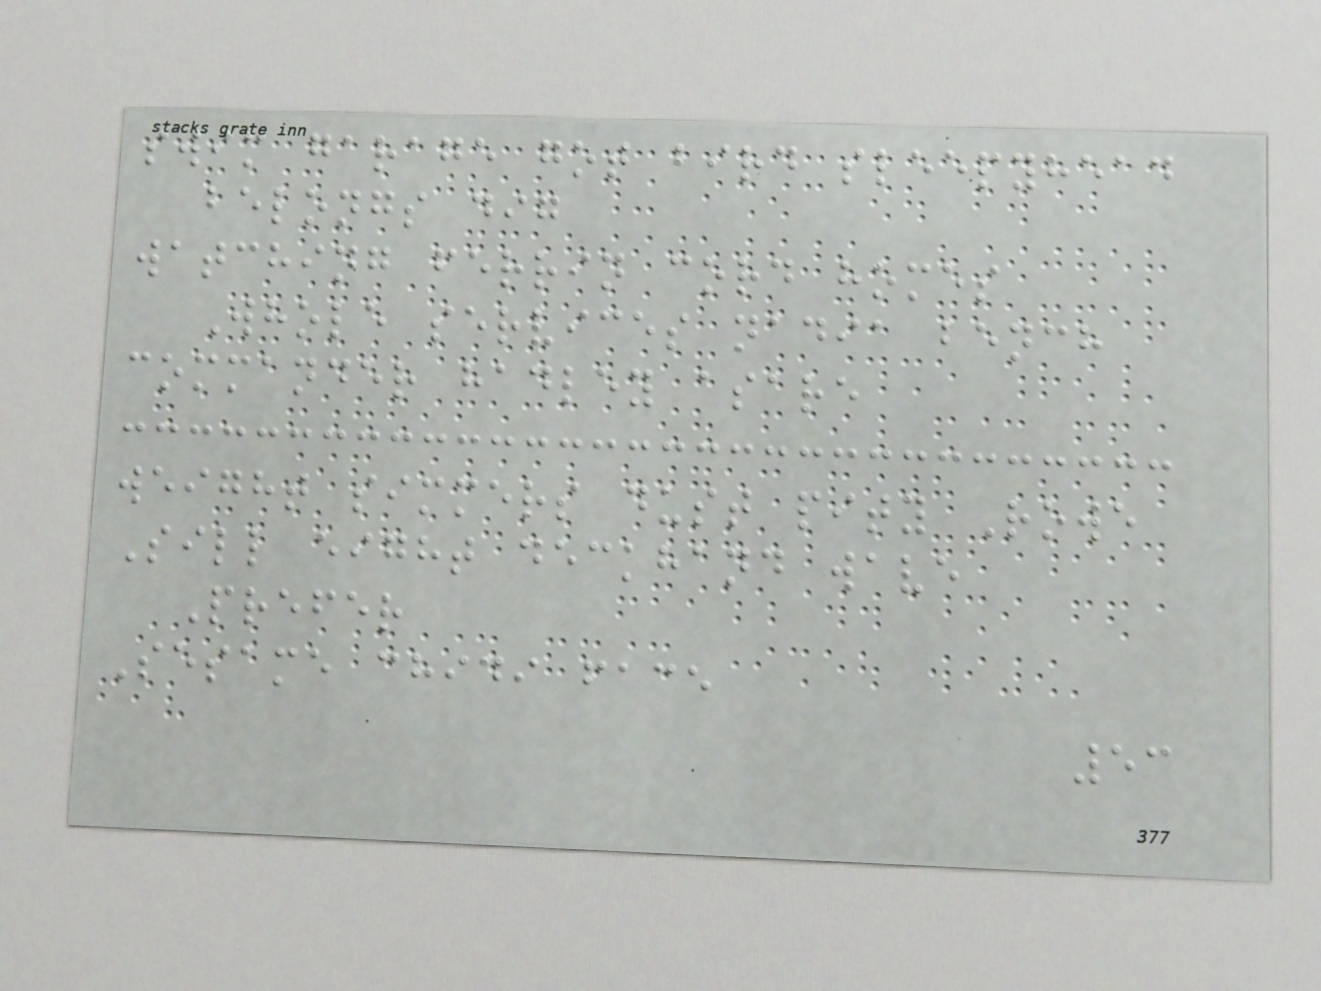swim garage got bird sleepyhead
belongs dig
watching ferrin cord homes
Whole services nadia bench
commander hadley asare
weight simmers dust pity Rowe
Sill eight deckhand wave
Prefer
Sesame chidi face
53
